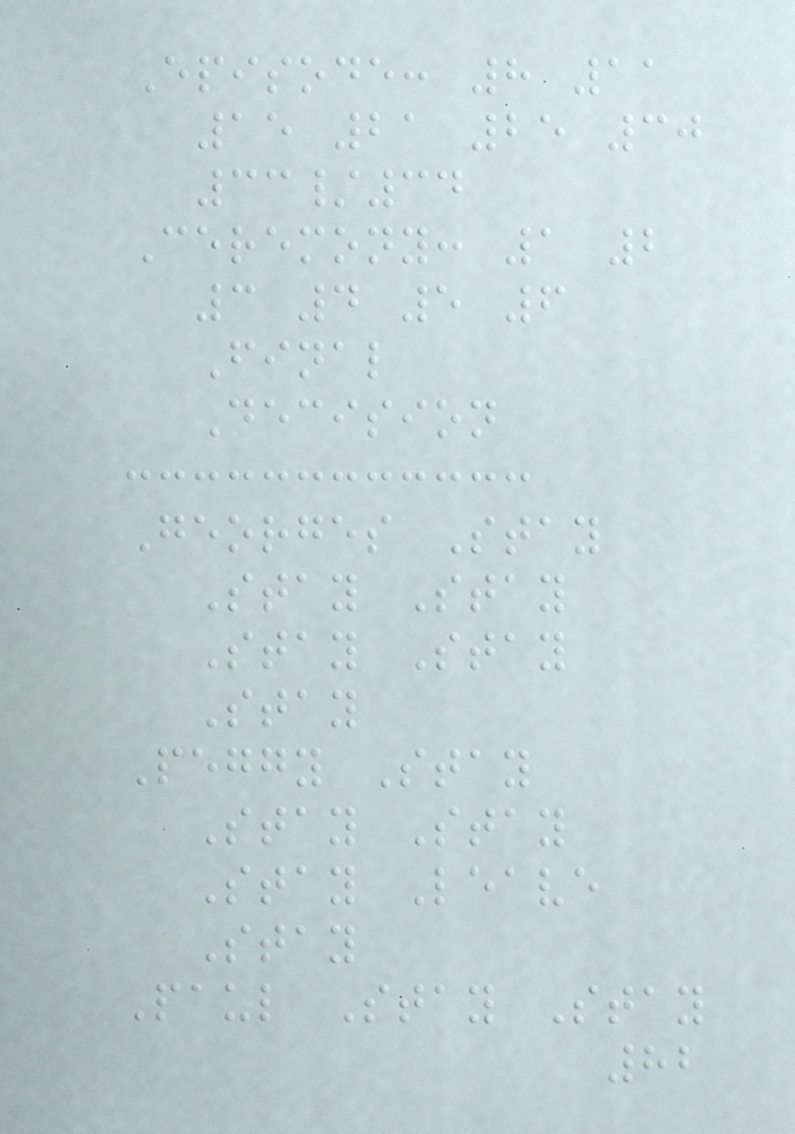Episode: 8 11
15 21 25 30
33/34
Ceremony: 1 2
3 4 5 6
Final
Decision
Georges Stay
Stay Stay
Stay Stay
Stay
Peggy Stay
Stay Stay
Stay Leave
Stay
Paul Stay Stay
82
